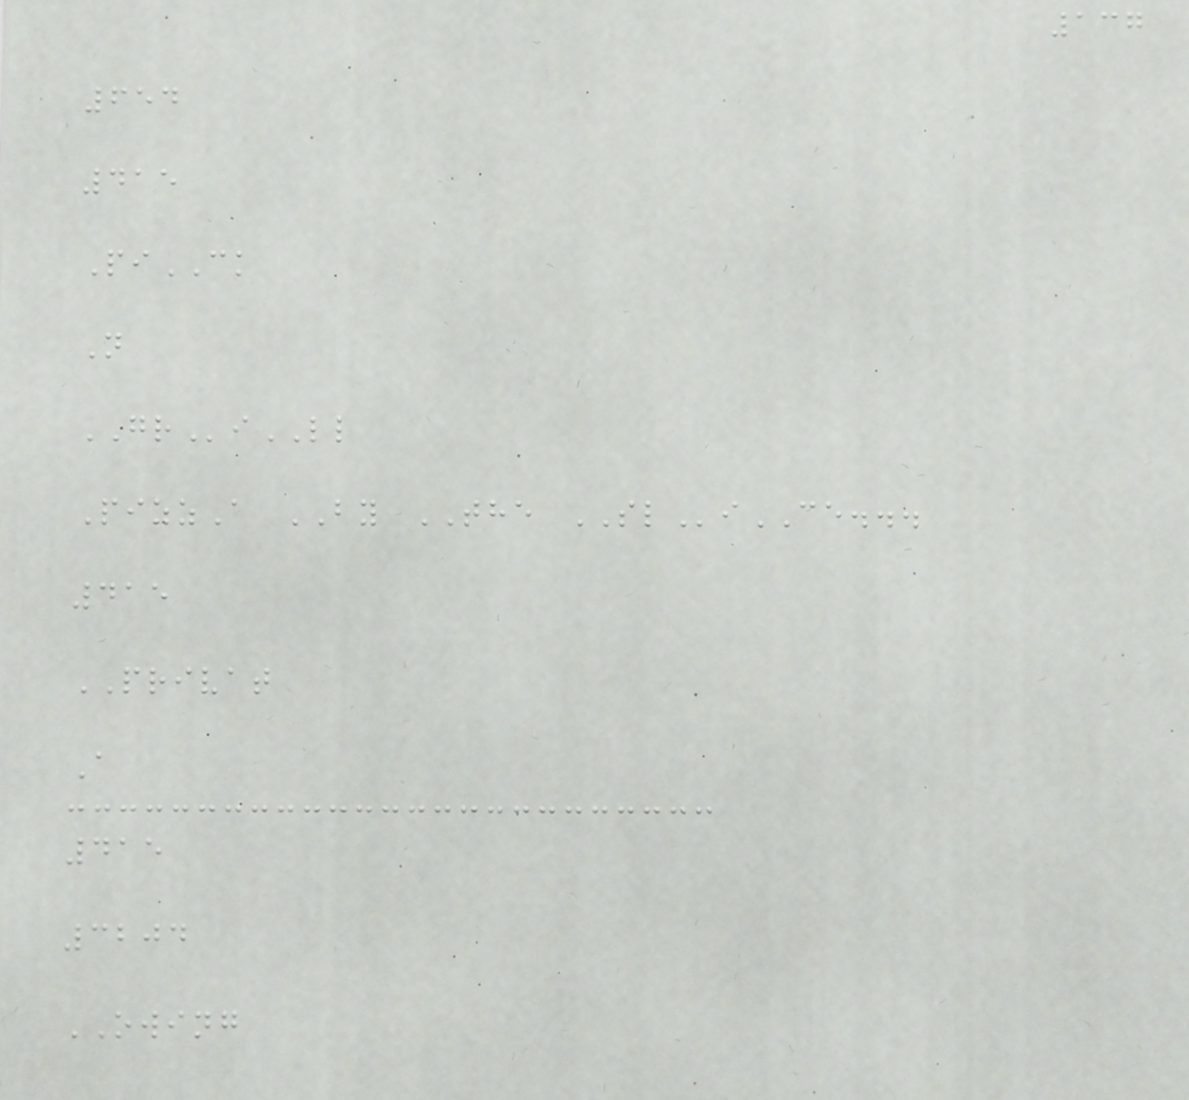137
654
415
PiCK
N
GRiLL
PizzA BY THE SLiCE...
415
PRIVAT
A
415
3204
OWING
